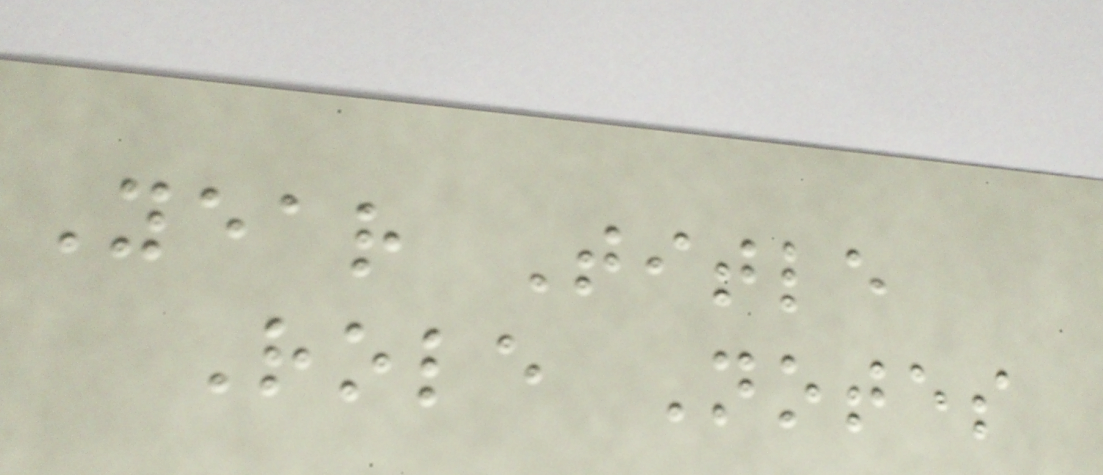Year Title
Role Notes
